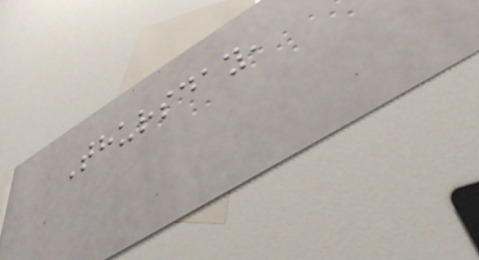Thursday,
